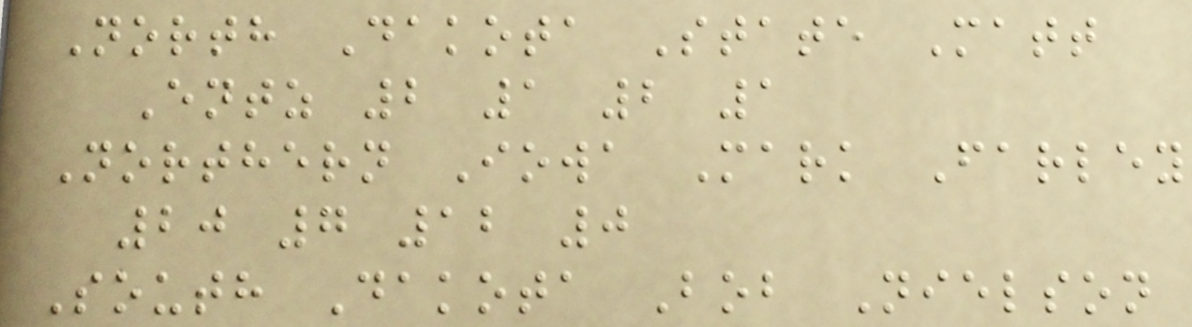North Dakota State Matt
Entz 2 1 2 1
Northern Iowa Mark Farley
20 7 12 0
South Dakota Bob Nielson
